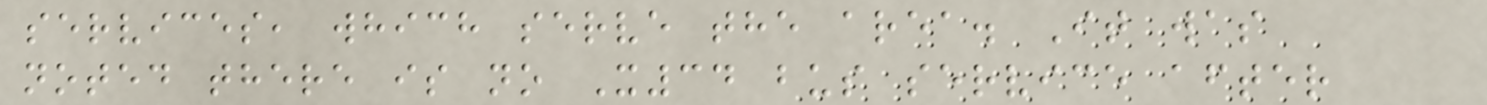services, which serve the area. It was
noted there is no X34 bus service after
